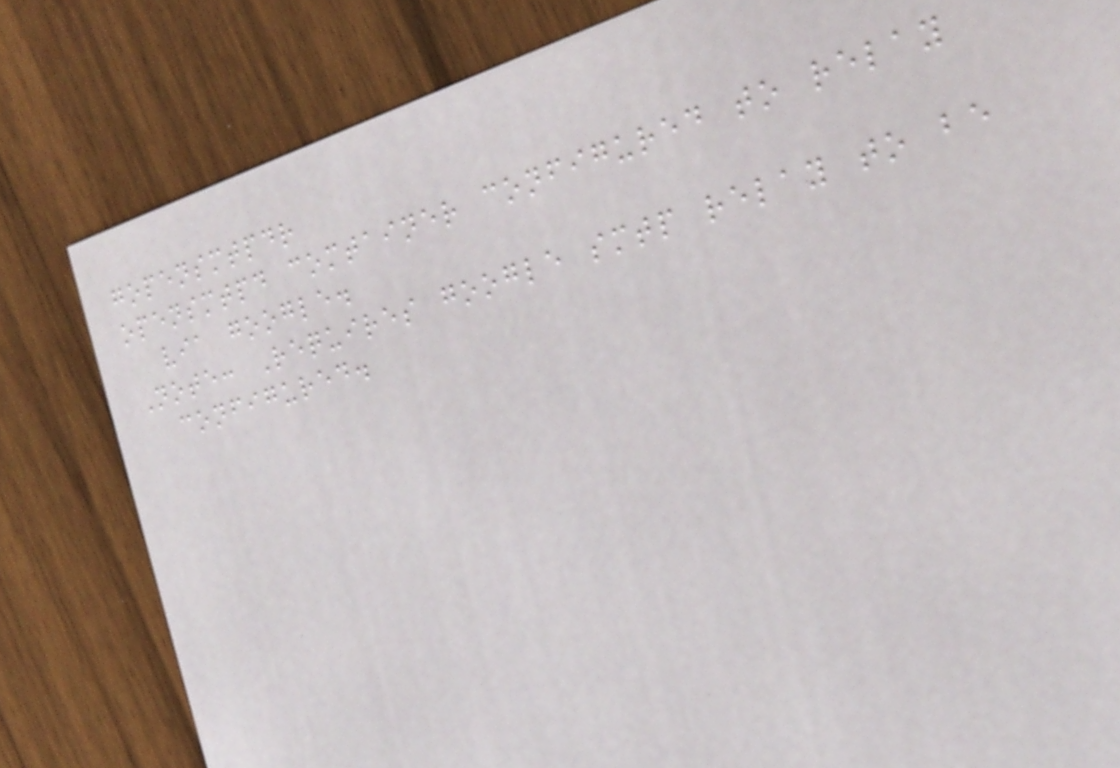gopensmtpdr
opensmtpd comtainer configured to relay
via google.
Note: Requires google smtp relay to be
configured.
